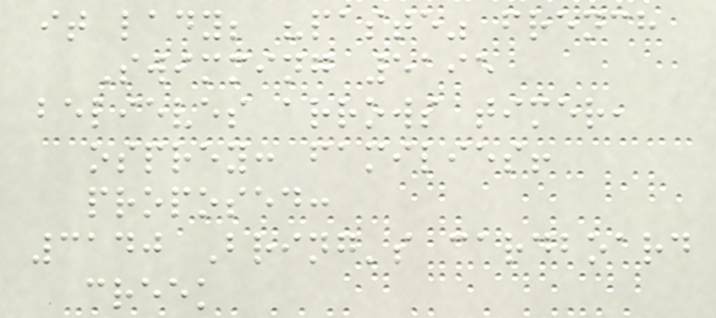it lady; "paste" french
Swimming 5195
believes arrows timer,
osprey: families!
proposed:
3140 Bring's cardboard
creek
